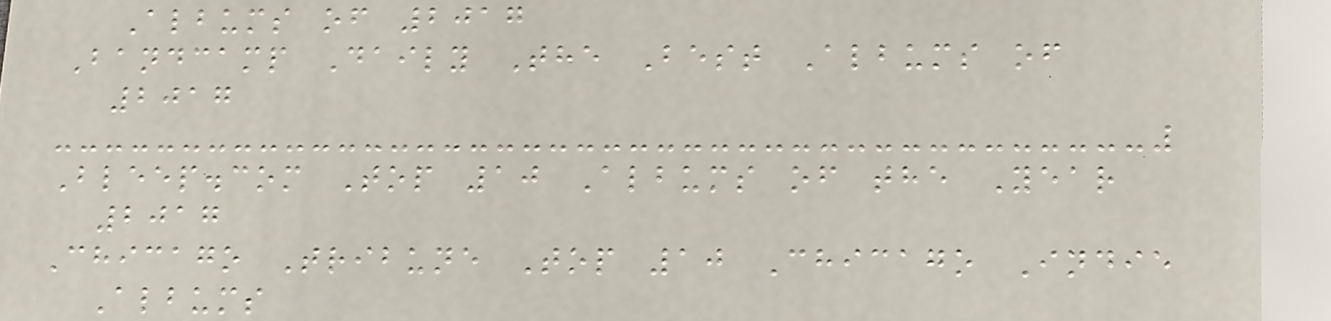Albums of 2017
Bandcamp Daily The Best Albums of
2017
Bleep.com Top 10 Albums of the Year
2017
Chicago Tribune Top 10 Chicago Indie
Albums
